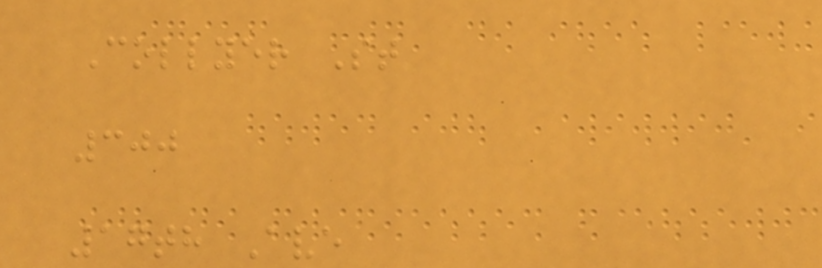Collyer St
300
17th Ave
